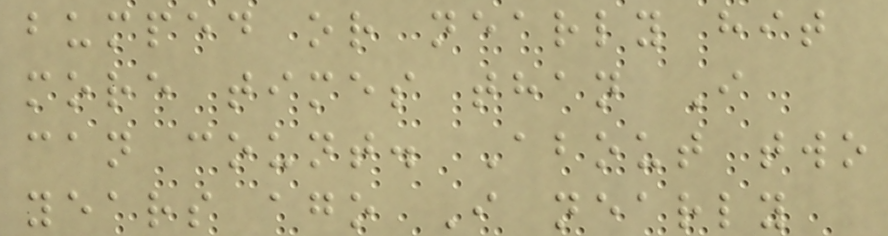bumped or nearly hit
more times than I
can count. About two
years ago I nearly
